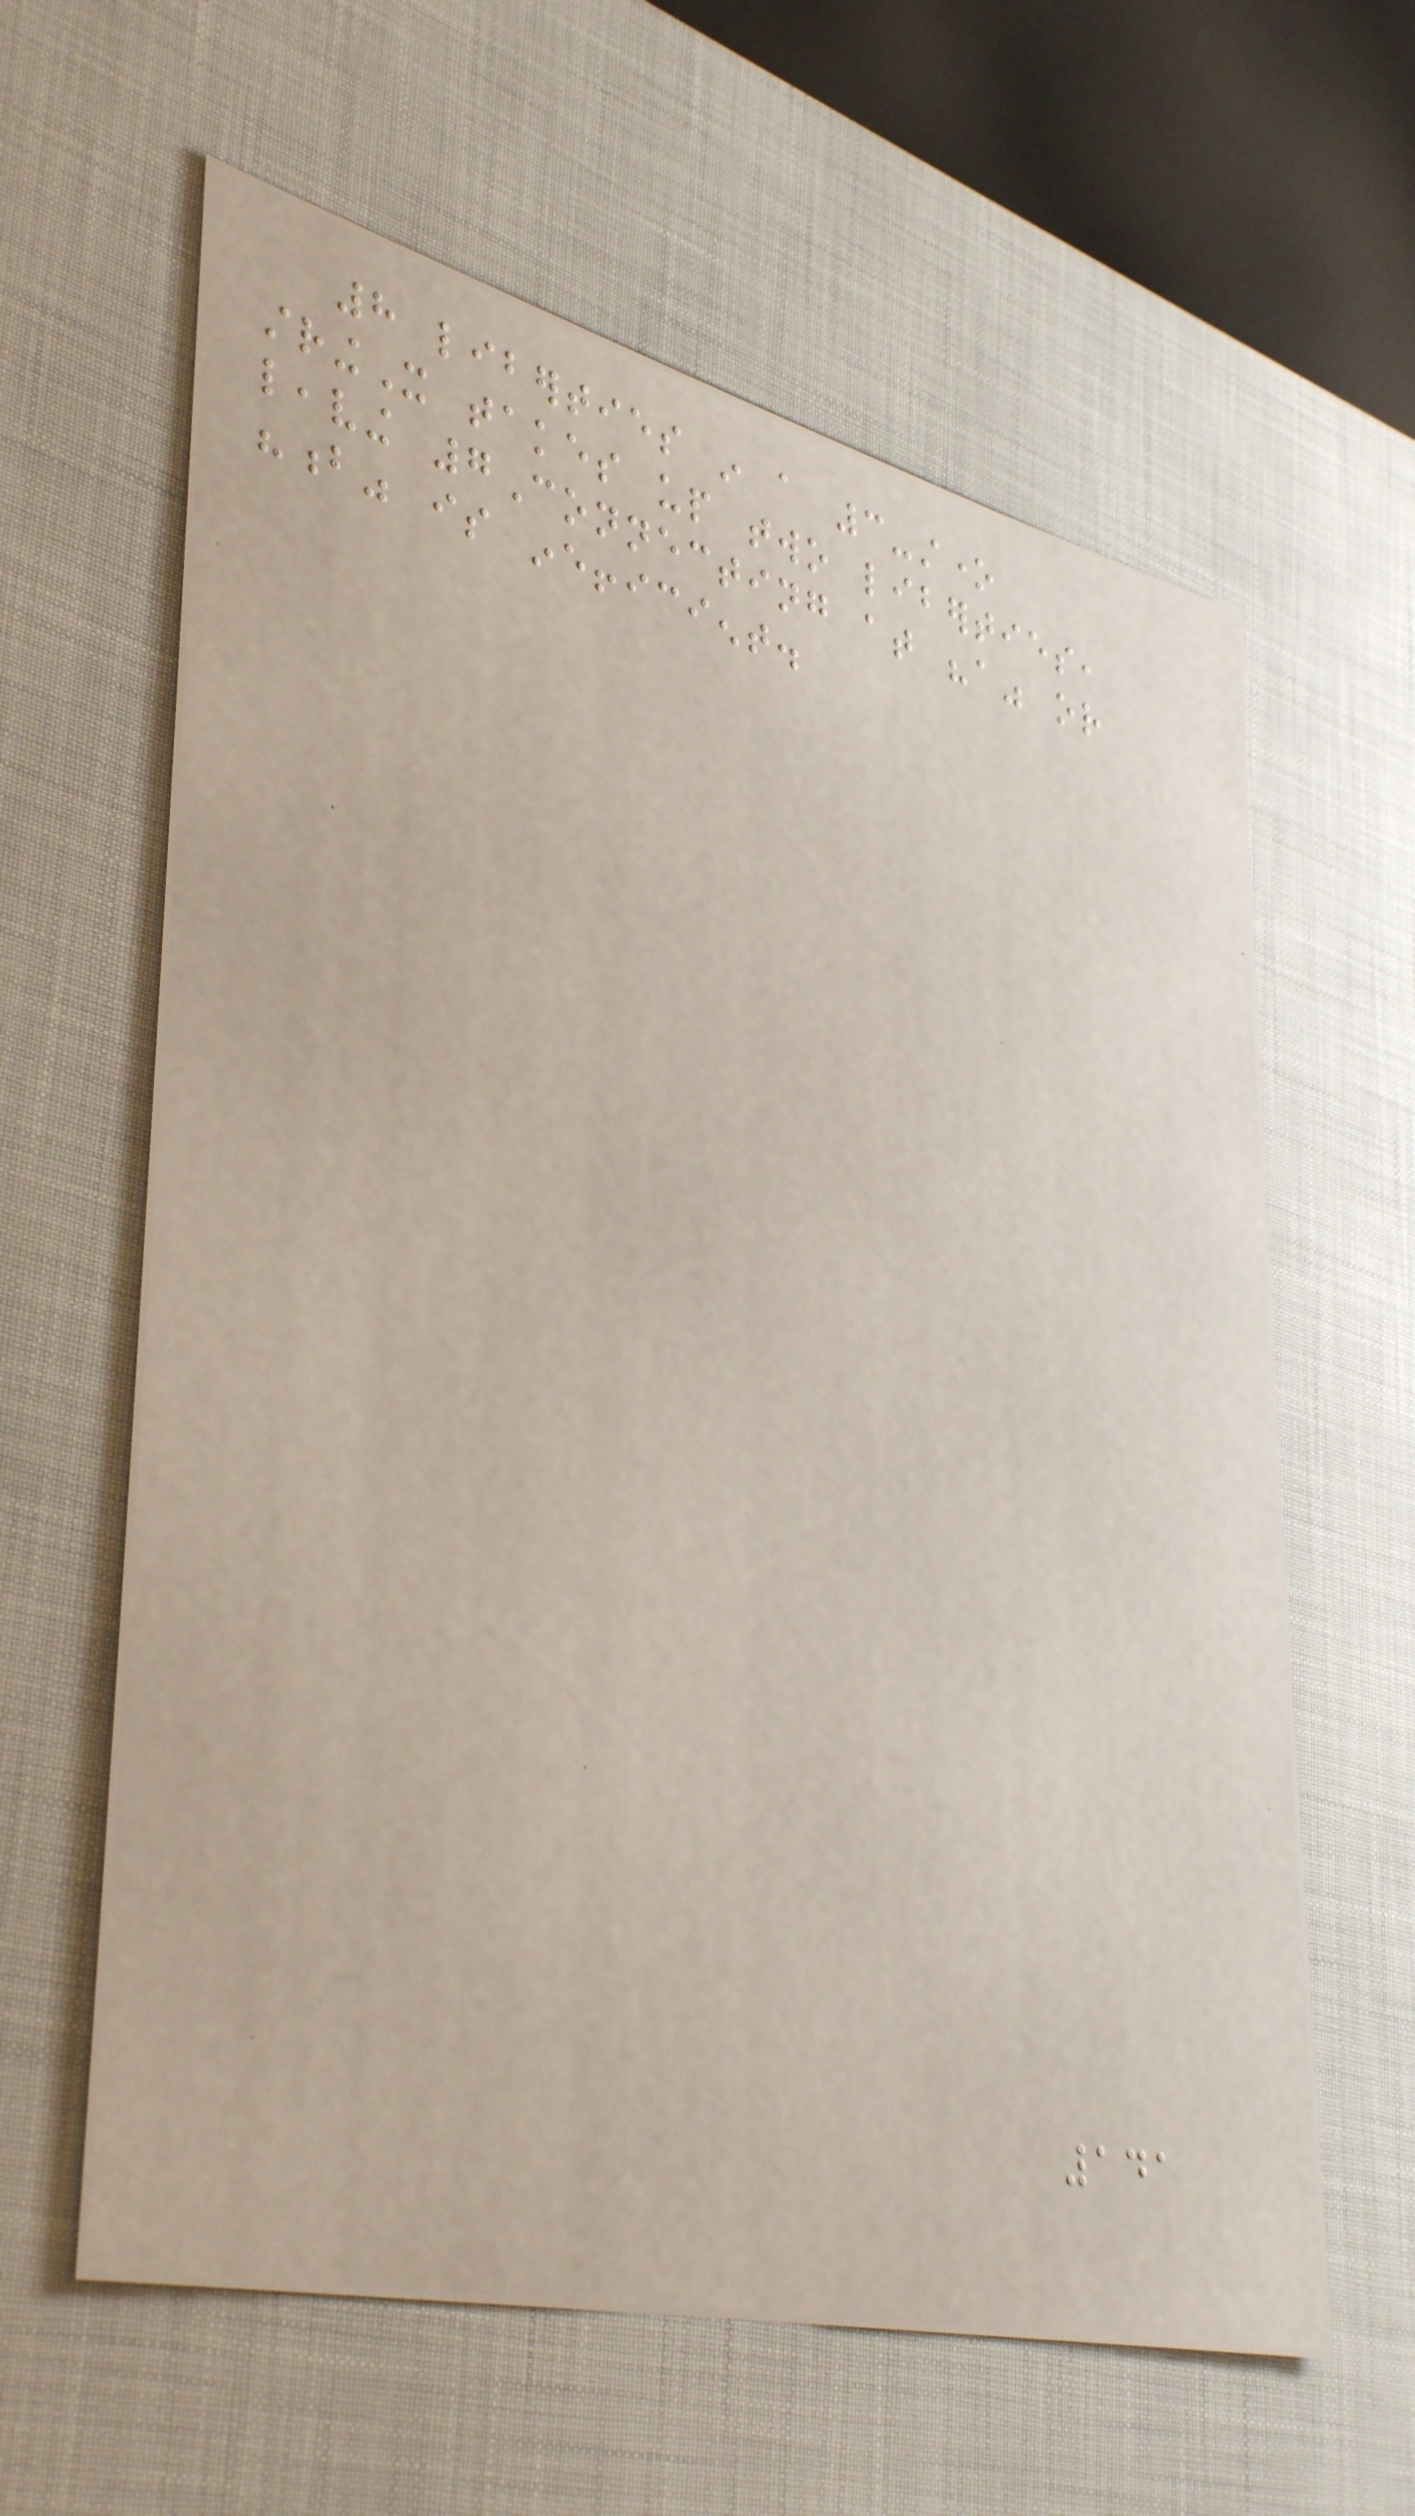8 liberties in a 3-stone
stringX takes up two liberties,
leaving 7Connecting at "a" or
"b" is inefficient.
141
